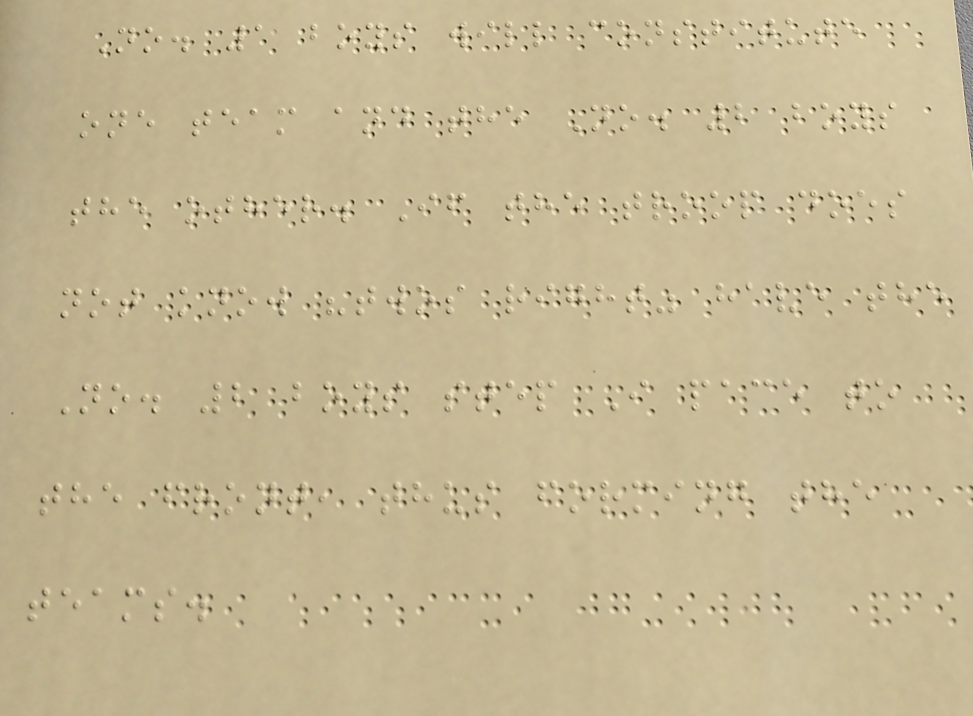No. 1 boys will constitute
one team and the No. 2 boys
the other. If the troop does
not know "twos right" have the
No. 2 boys step I pace to
the front, thus forming the
teams.
